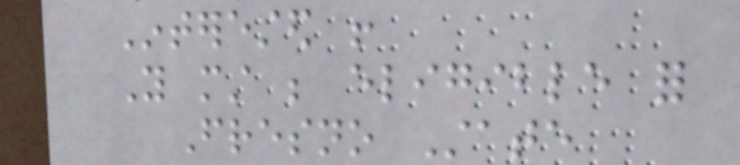Interested !
You must be eligible for
Fresno State
